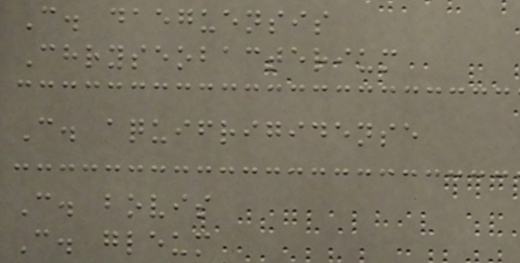C. daeguensis
Chryseobacterium
C. aquifrigidense
C. bovis
C. gleum
